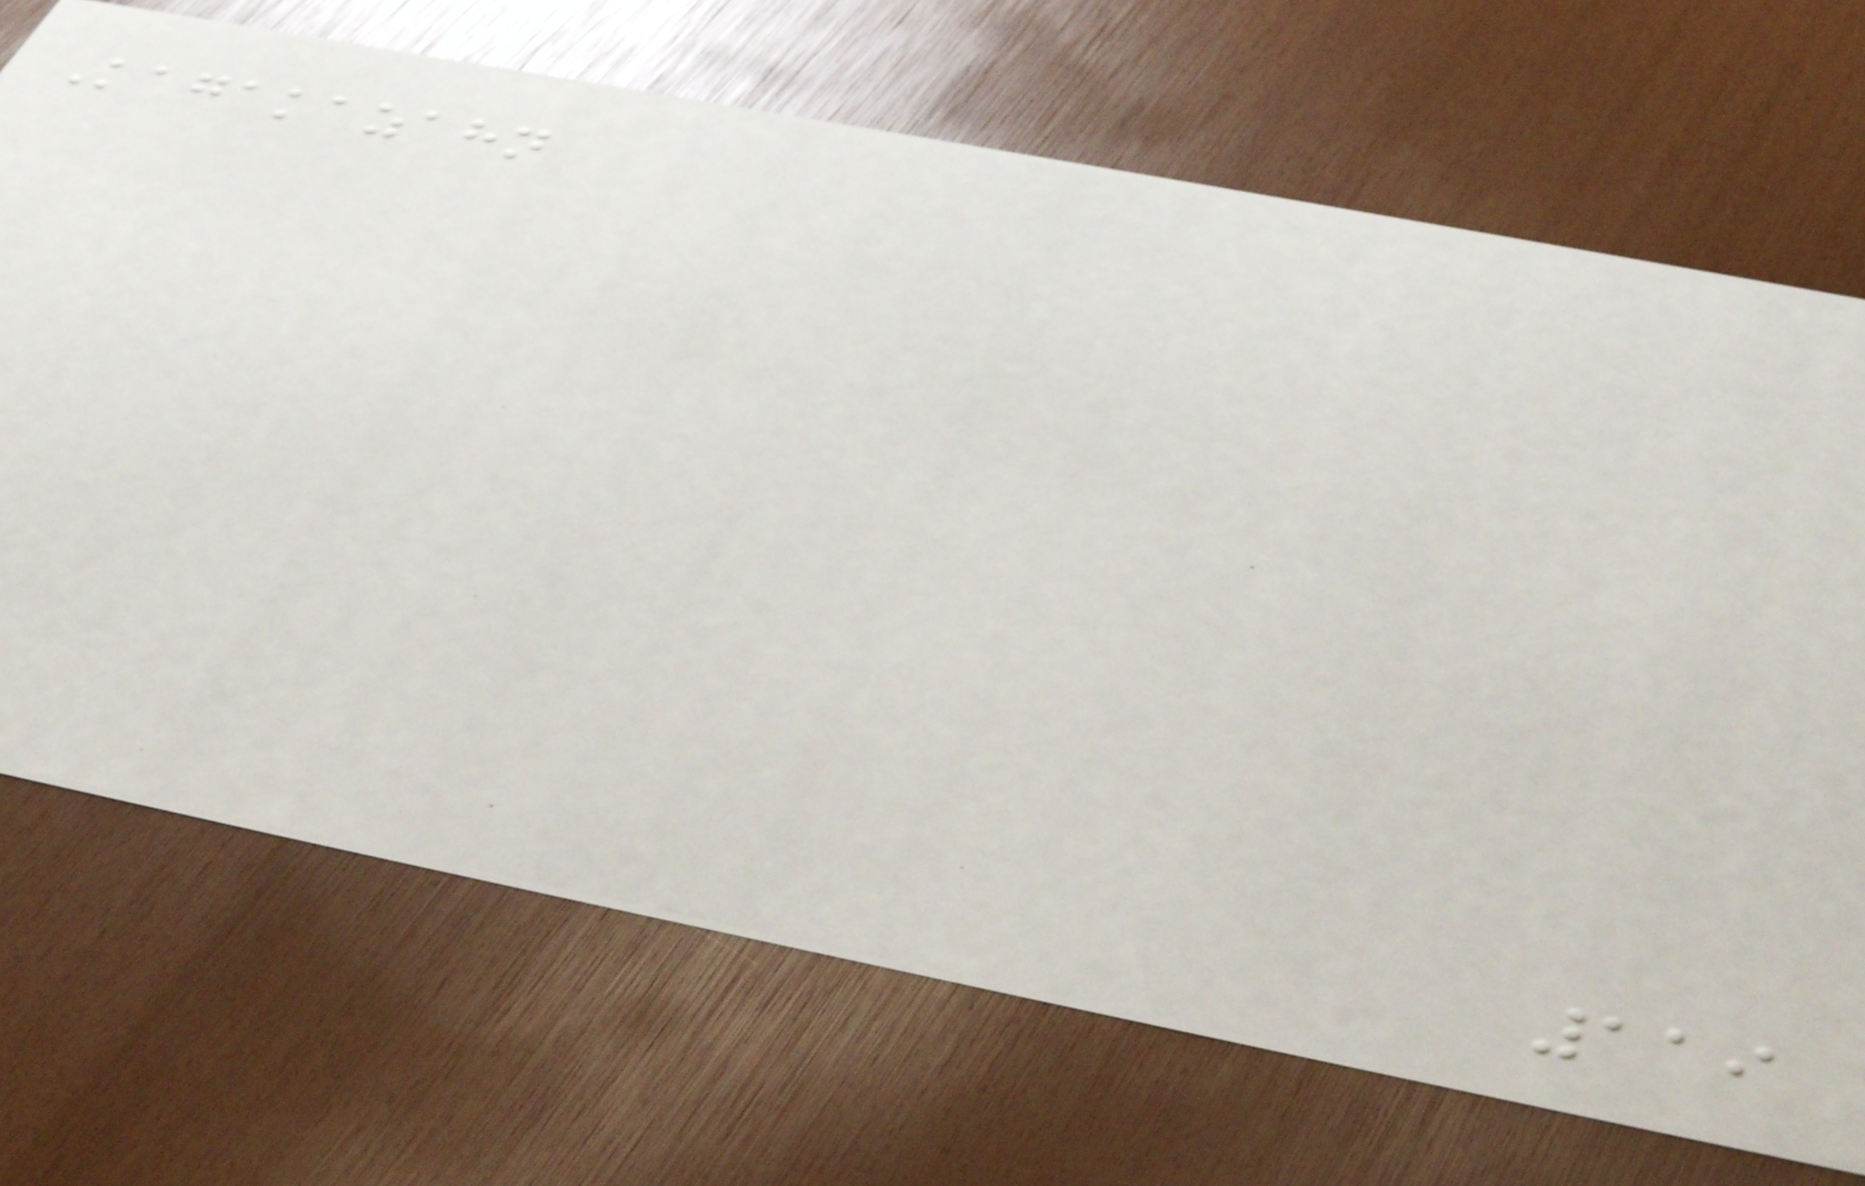Kagakazahn
119
